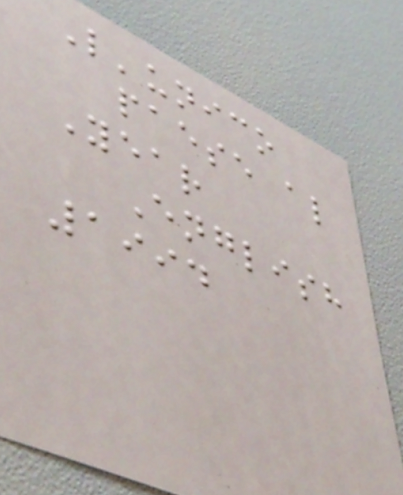L'unico
paese al
Year
English
1994
